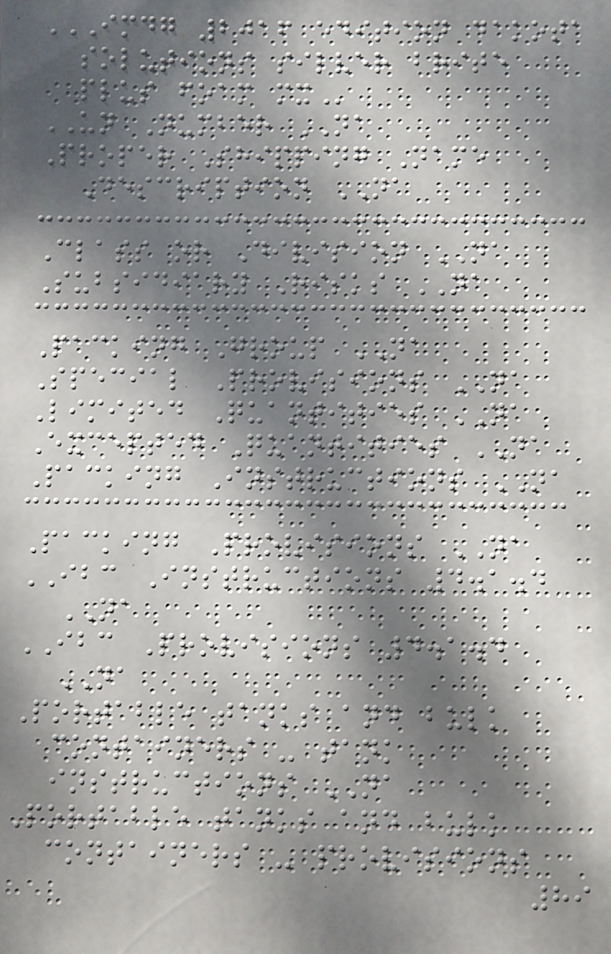IMDG 2016 EDITION DAKOTA
SOLUTIONS SILVER BRITE
PLUS FOAM MX
UN Number NA
Proper Shipping Name
Description NA
Class or Division NA
Subsidiary Risks NA
Packing Group NA
Special Provisions NA
Limited Quantities NA
Excepted Quantities NA
Packing Instructions NA
Packing Provisions NA
IBC Instructions 4.1.4
NA
IBC Provisions 4.1.4
NA
Portable tanks and bulk
containers - tank
instructions NA
Portable tanks and bulk
containers - provisions
89
